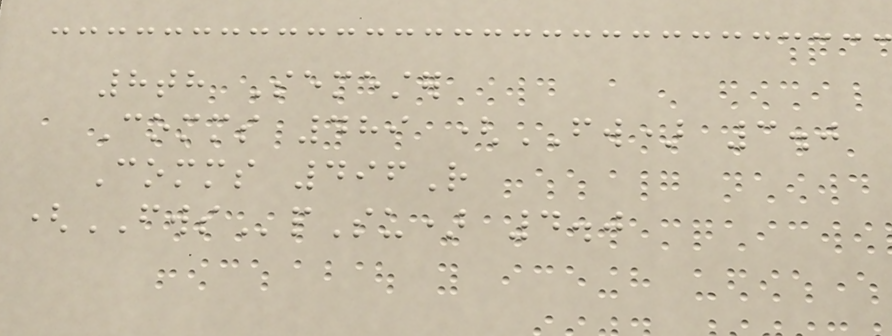8th Semester
Comms 489 (FW) 3.0
Comms 496R
(FWSpSu) 4.0
